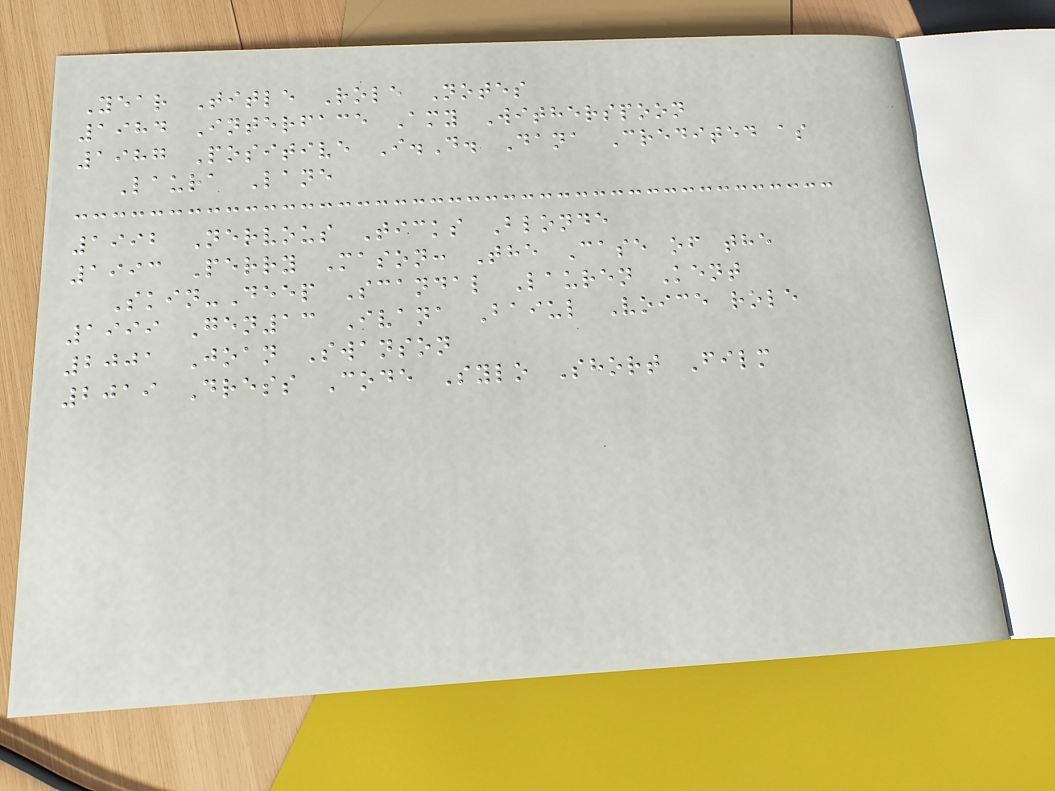Year Title Role Notes
1984 Interface Amy Witherspoon
1987 Positive I.D. Dana Credited as
Laura Lane
1992 Nervous Ticks Blonde
1993 Perry Mason: The Case of the
Skin-Deep Scandal Lauren Kent
1999 Gen13 Ivana Baiul Voice role
2001 Joan Swanson
2019 Dress Code Sylo Short Film
